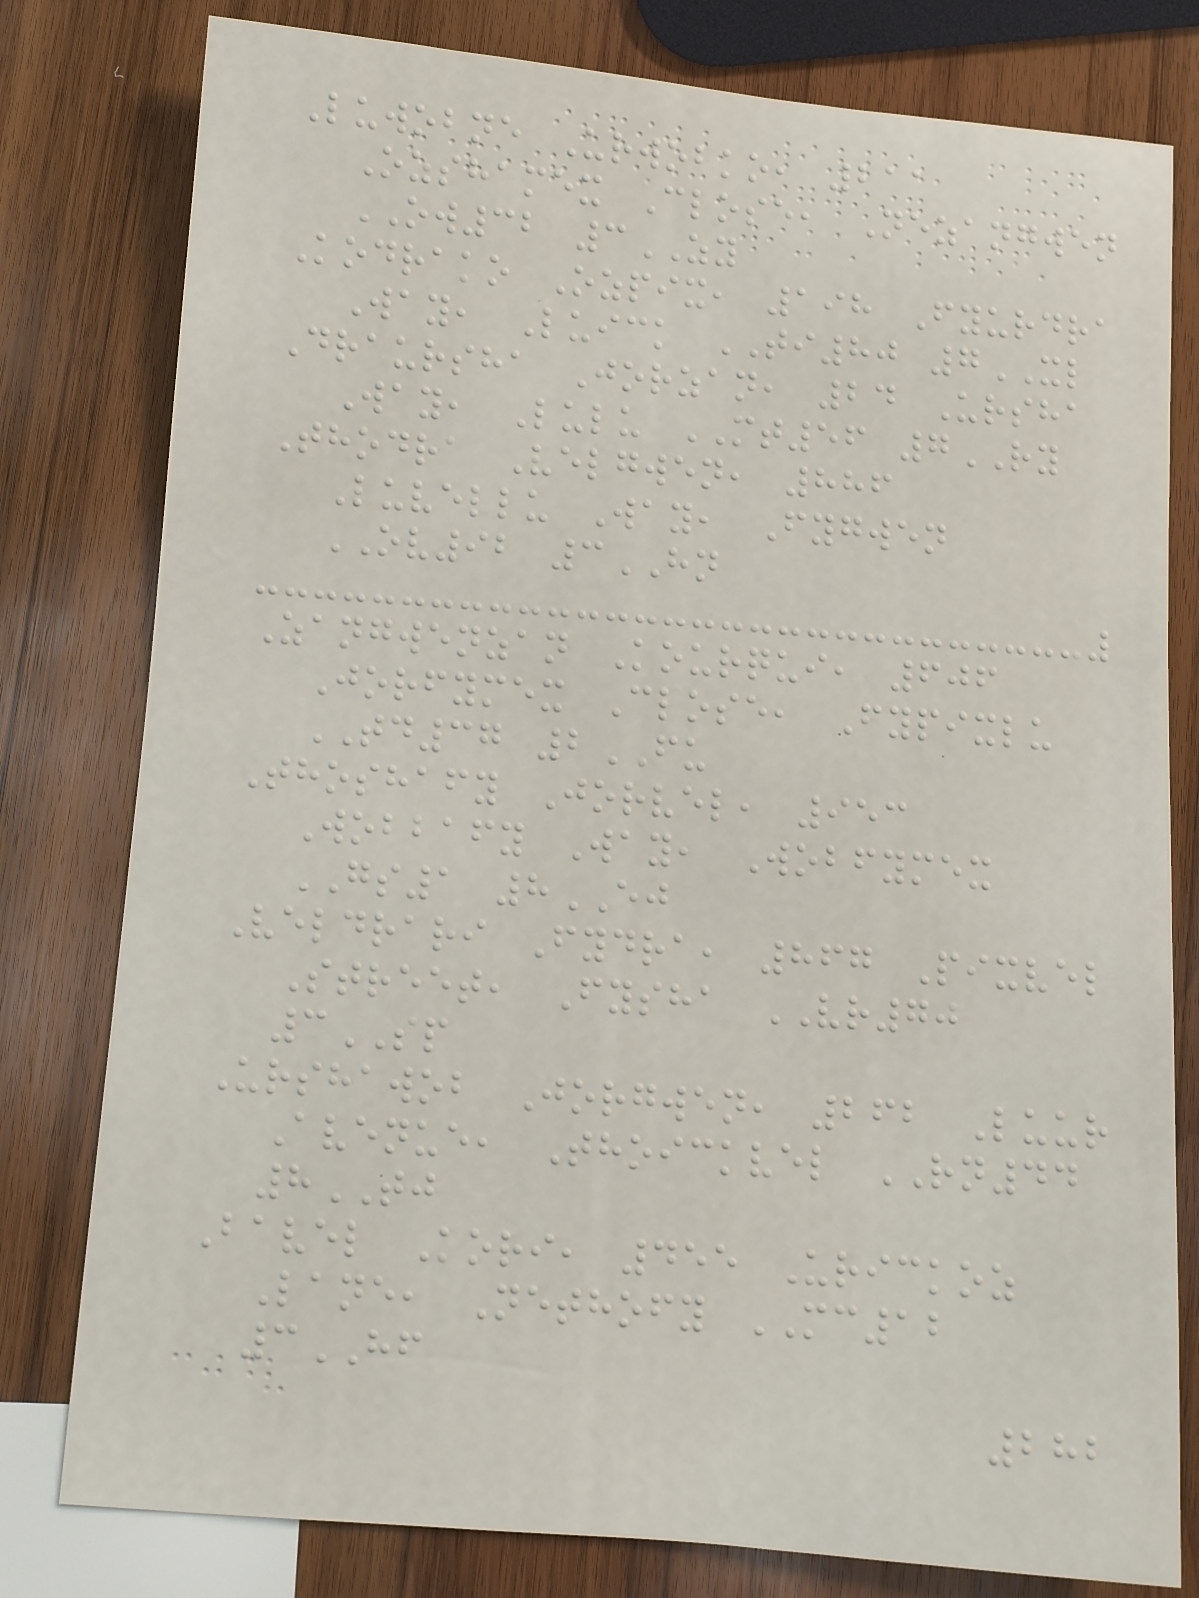Luwobne Urwobko, 211
Ozshamex Close, Nezangwen
OW32 3ZY
Kodrako Ozpix, 198 Fyurdra
Way, Luick TI80 7XL
Draursha Jorzan, 24 Ursha
Way, Lulu MT56 7RY
Thodra Velgwen, 886
Luvellu Way, Fygwen
OV92 3HN
Zangwenzan Kourqui, 606
Jorfymex Close, Fypixlu
TD37 2FU
Thoshafy Jorvel, 953
Wobbafy Way, Wobfymex
GS1 8EJ
Veldrari Fydra, 867 Pixvel
Street, Fysha VR70
3SP
Urshawob Jorgwen, 262 Luur
Avenue, Thoickvel RN44
8TJ
Bavel Kori, 455 Urickoz
Lane, Nethofy MC12
3HF
282
